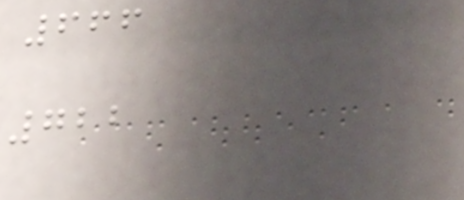666
722
